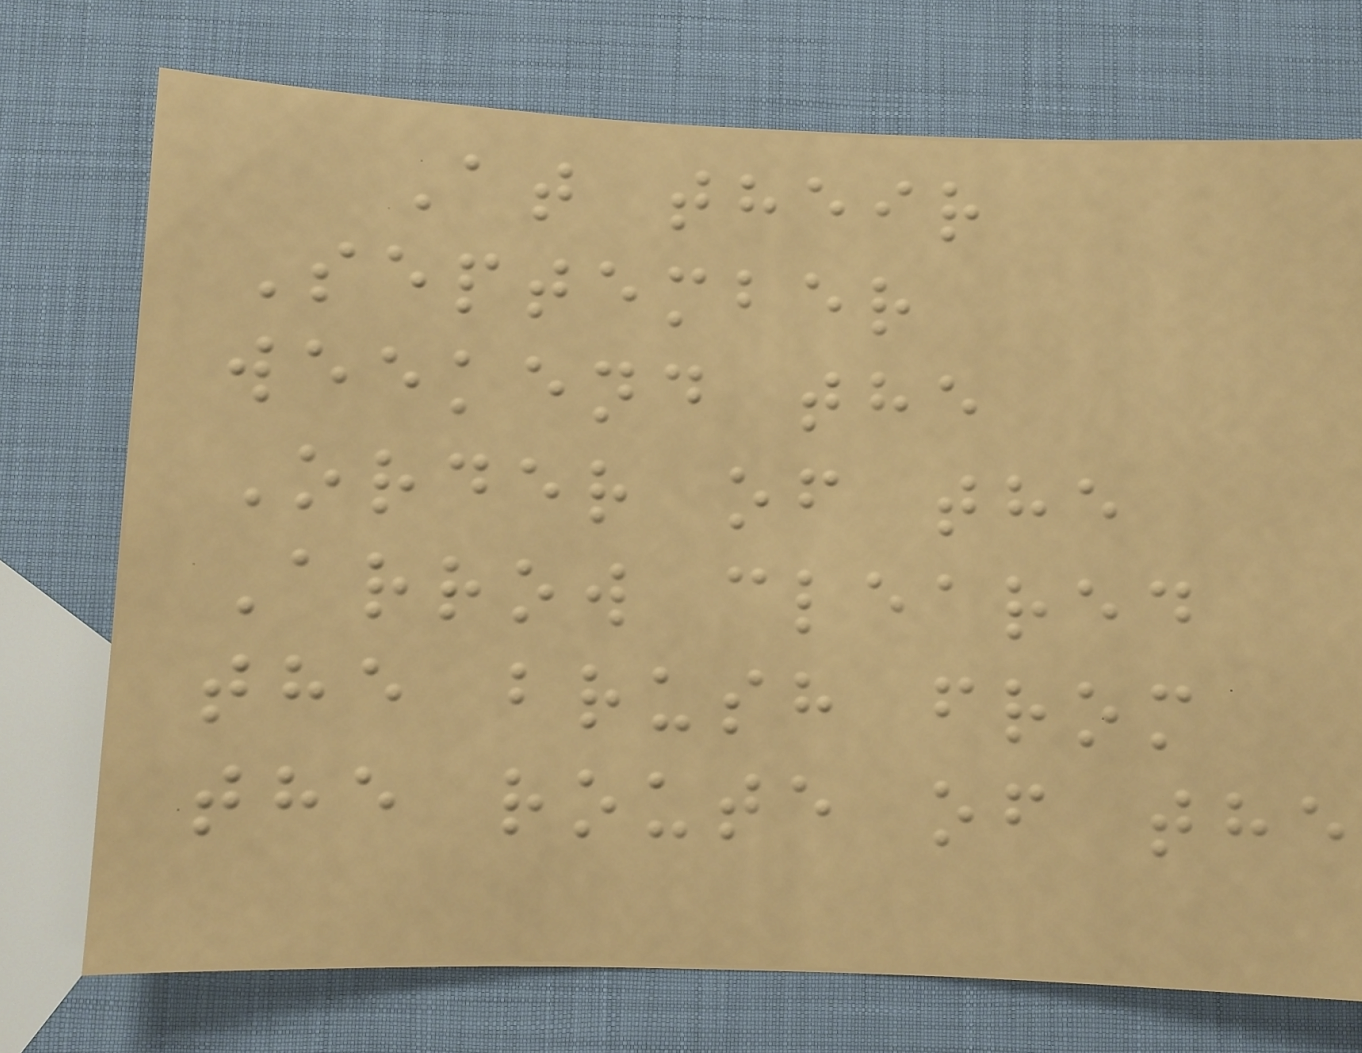At their
September
weekend the
Order of the
Arrow cleared
the brush from
the route of the
